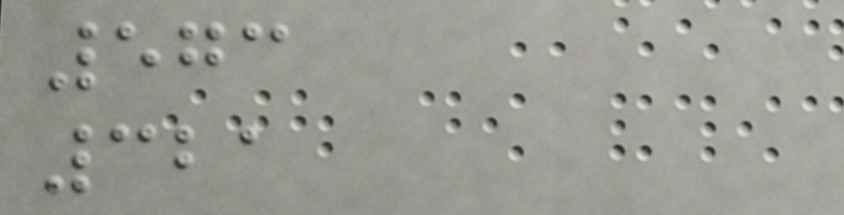573
321
